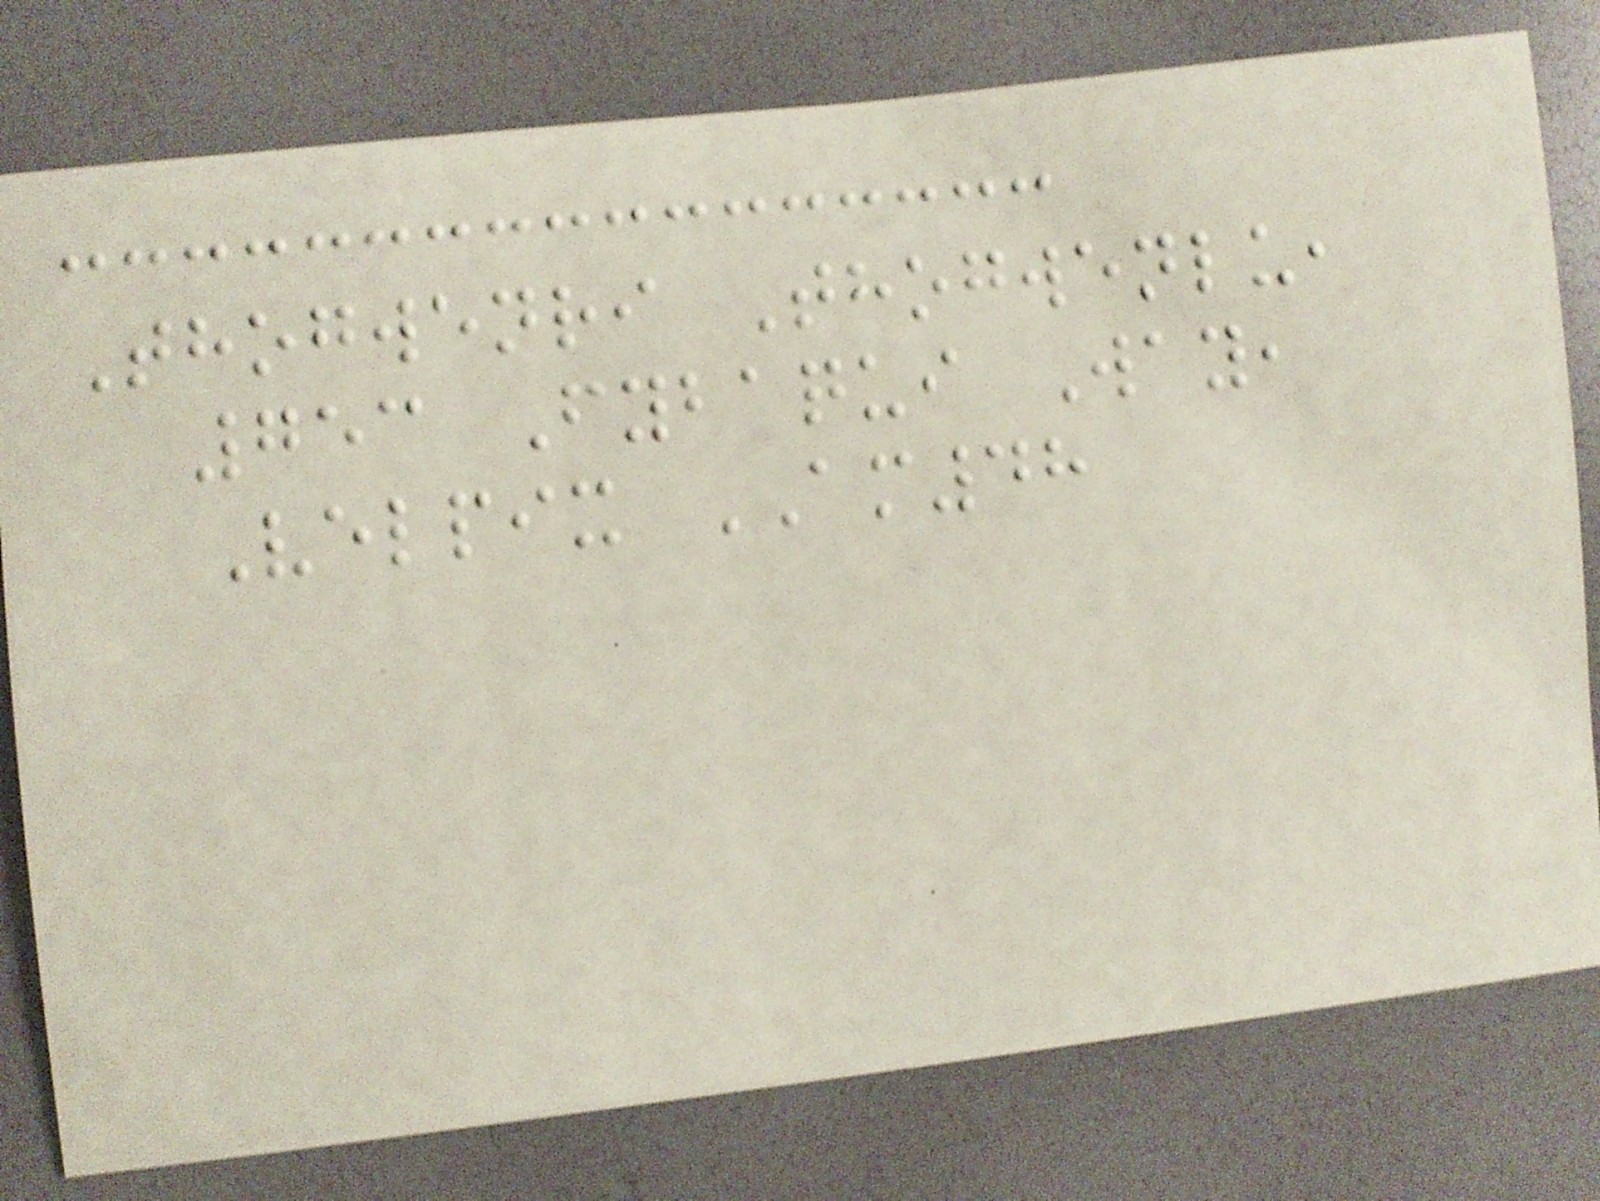Thogwenri Thogwenlu,
753 Fybaqui Way,
Velpix AM48
